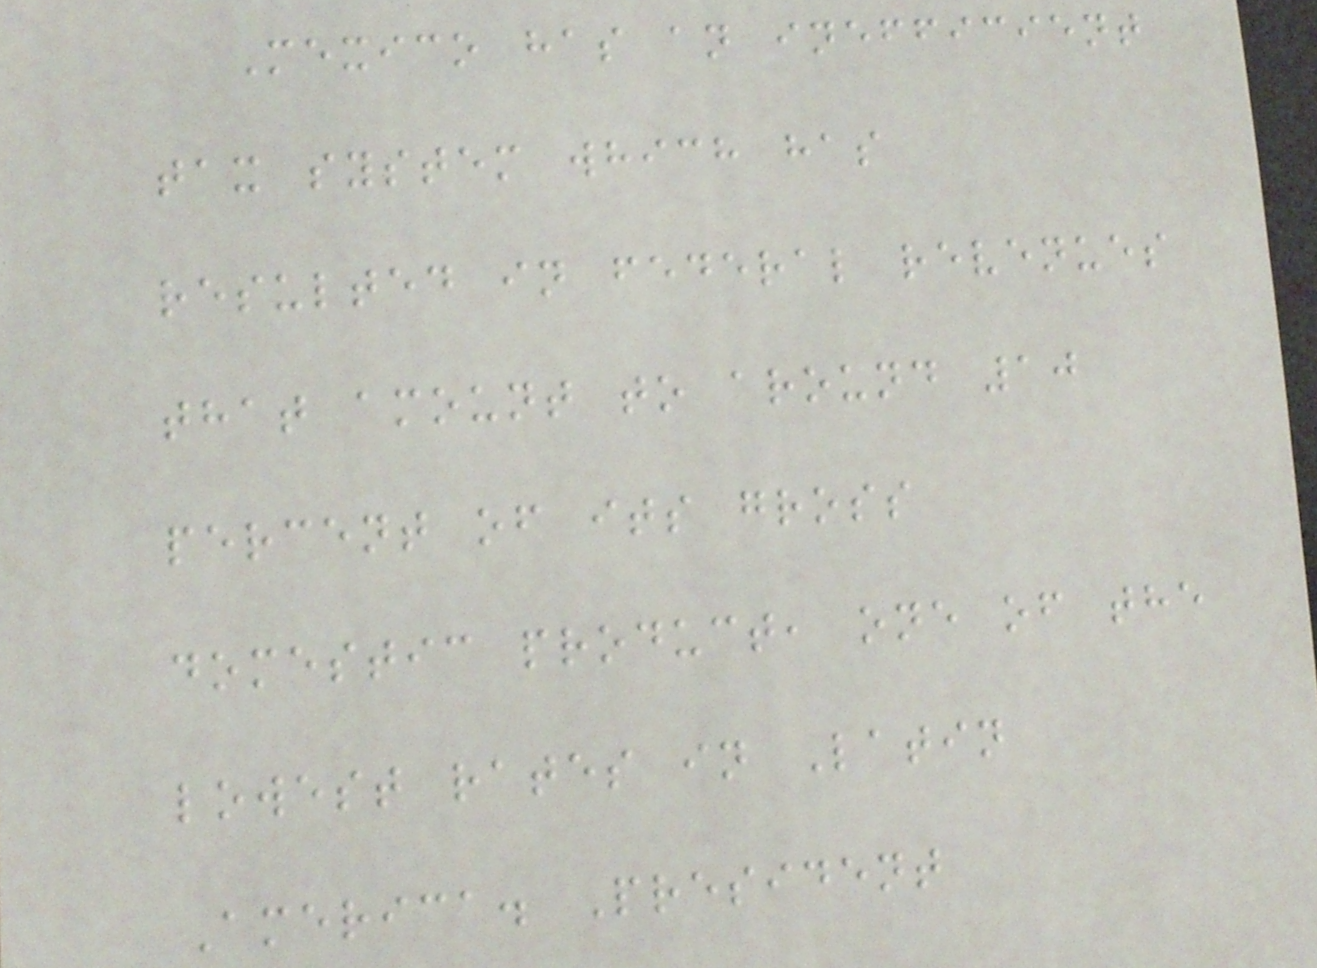Mexico has an inefficient
tax system which has
resulted in federal revenues
that amount to around 10
percent of its gross
domestic product, one of the
lowest rates in Latin
America. President
